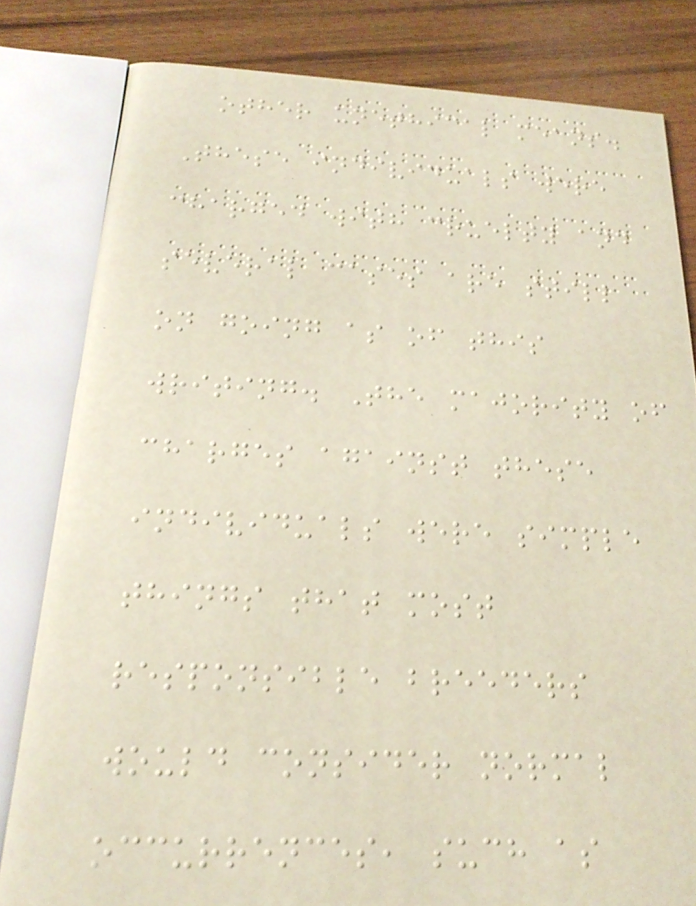other unethical means.
These individuals were
charged with cruelty and
several cases are still
on going as of this
writing. The majority of
charges against these
individuals were simple
things that most
responsible breeders
would consider normal
occurrences, such as
